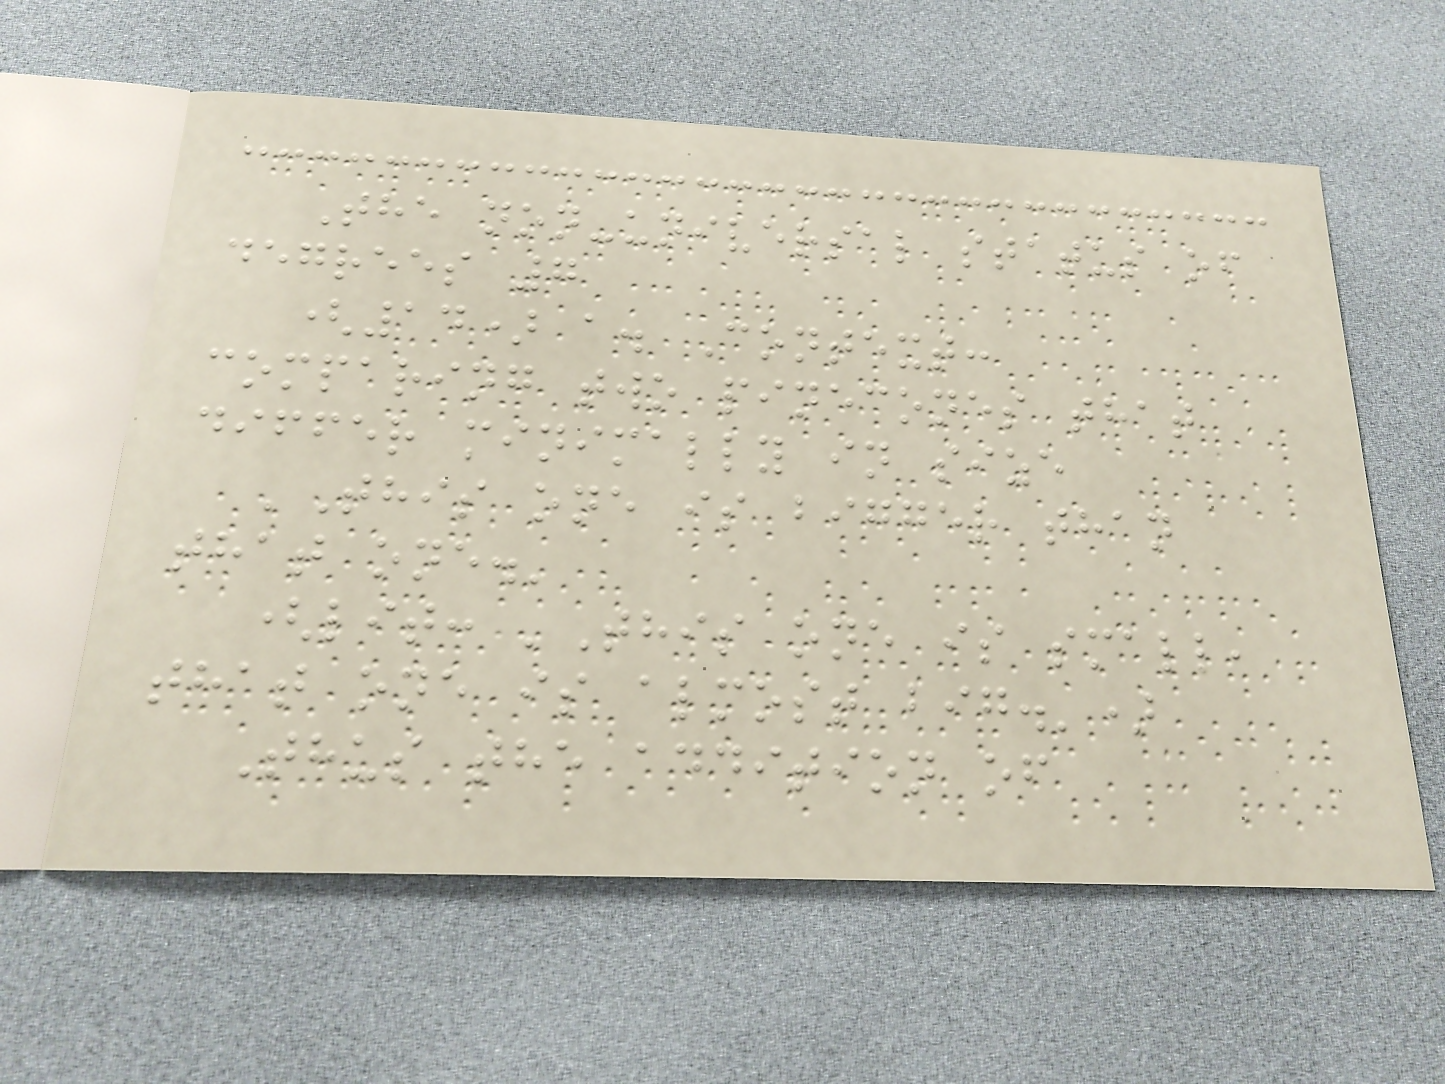The non-universal status of
degrees 7
(14) a. Context:
comparing two pinecones that
differ minimally in size
'This one is bigger than
that one.'
(lit: 'This one is small,
that one is almost big.')
Thus the addition of
